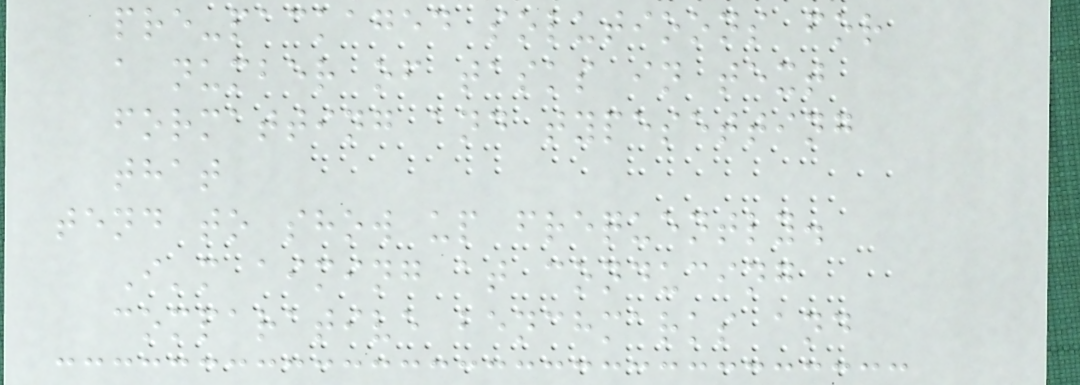pre-packaged solutioons for
a number of tasks in text
formatting and typesetting
that
tend to show up frequently.
I'm aiming at conducing
comparative benchmarks and
